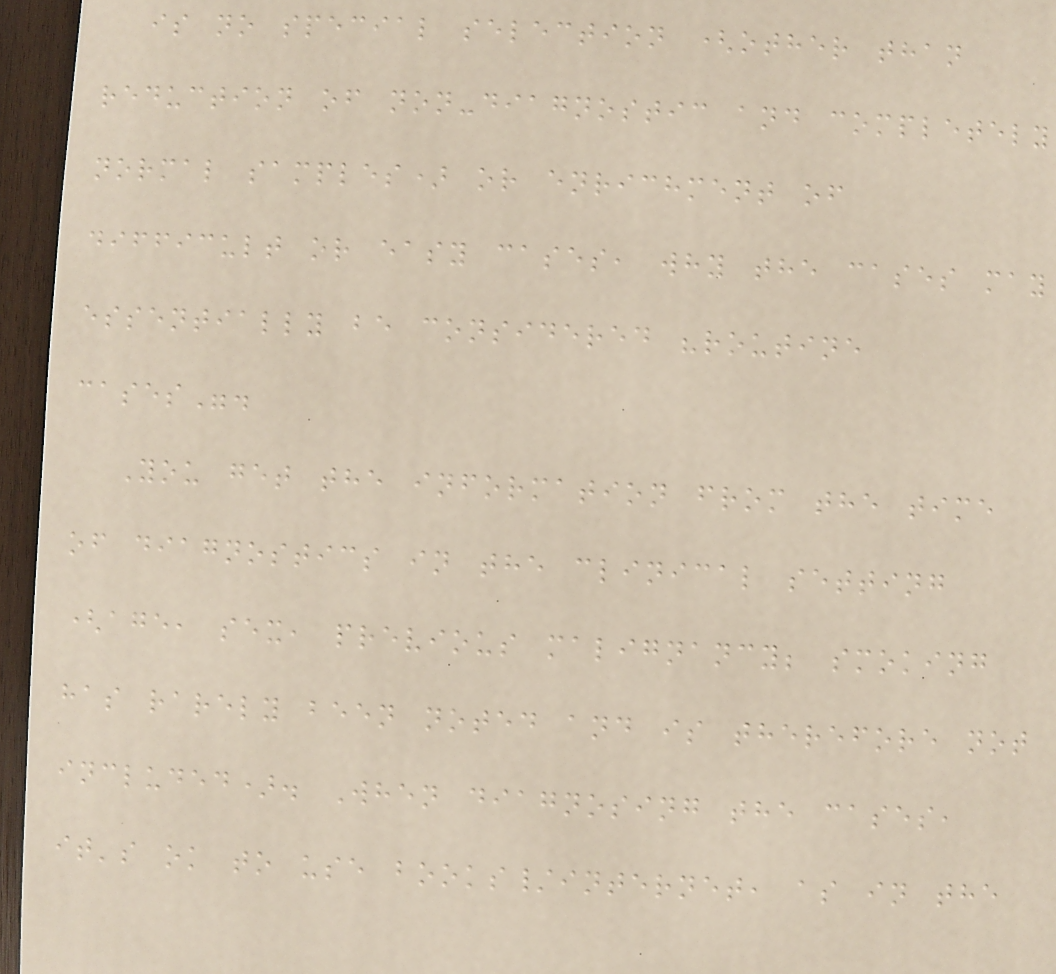is no special selection (other than
reduction of non-diagnostic and completely
normal samples) or enrichment of
difficult or easy cases, why the cases may
essentially be considered "routine
cases".
You get the information from the time
of diagnostics in the clinical setting
(age, sex, previous malignancy; smoking
has rarely been noted and is therefore not
included). When diagnosing the cases,
it's ok to use books/internet, as in the
